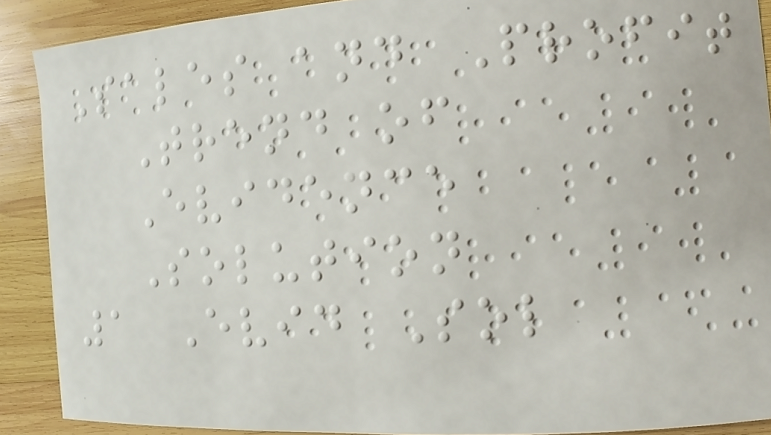Sales and Profit
Trend of
Evidence
Solution
1 Evid Sol
